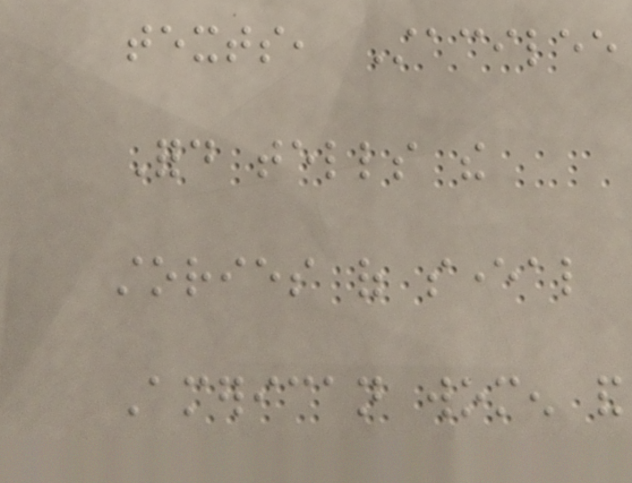texts, Stacilee
Ford tells the
stories of several
American women and
